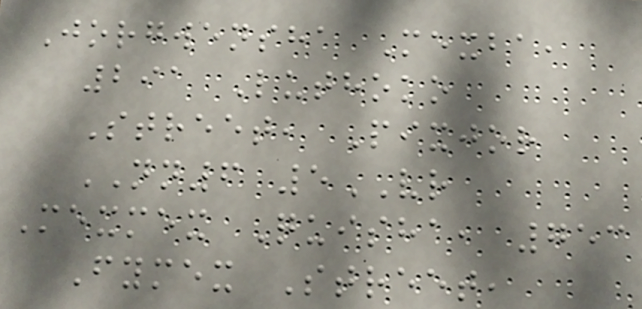Jorgwensha Mexba,
291 Luthoko
Street, Pixjor
NN6 5VR
Mexmex Quisha, 753
Fymex Street,
